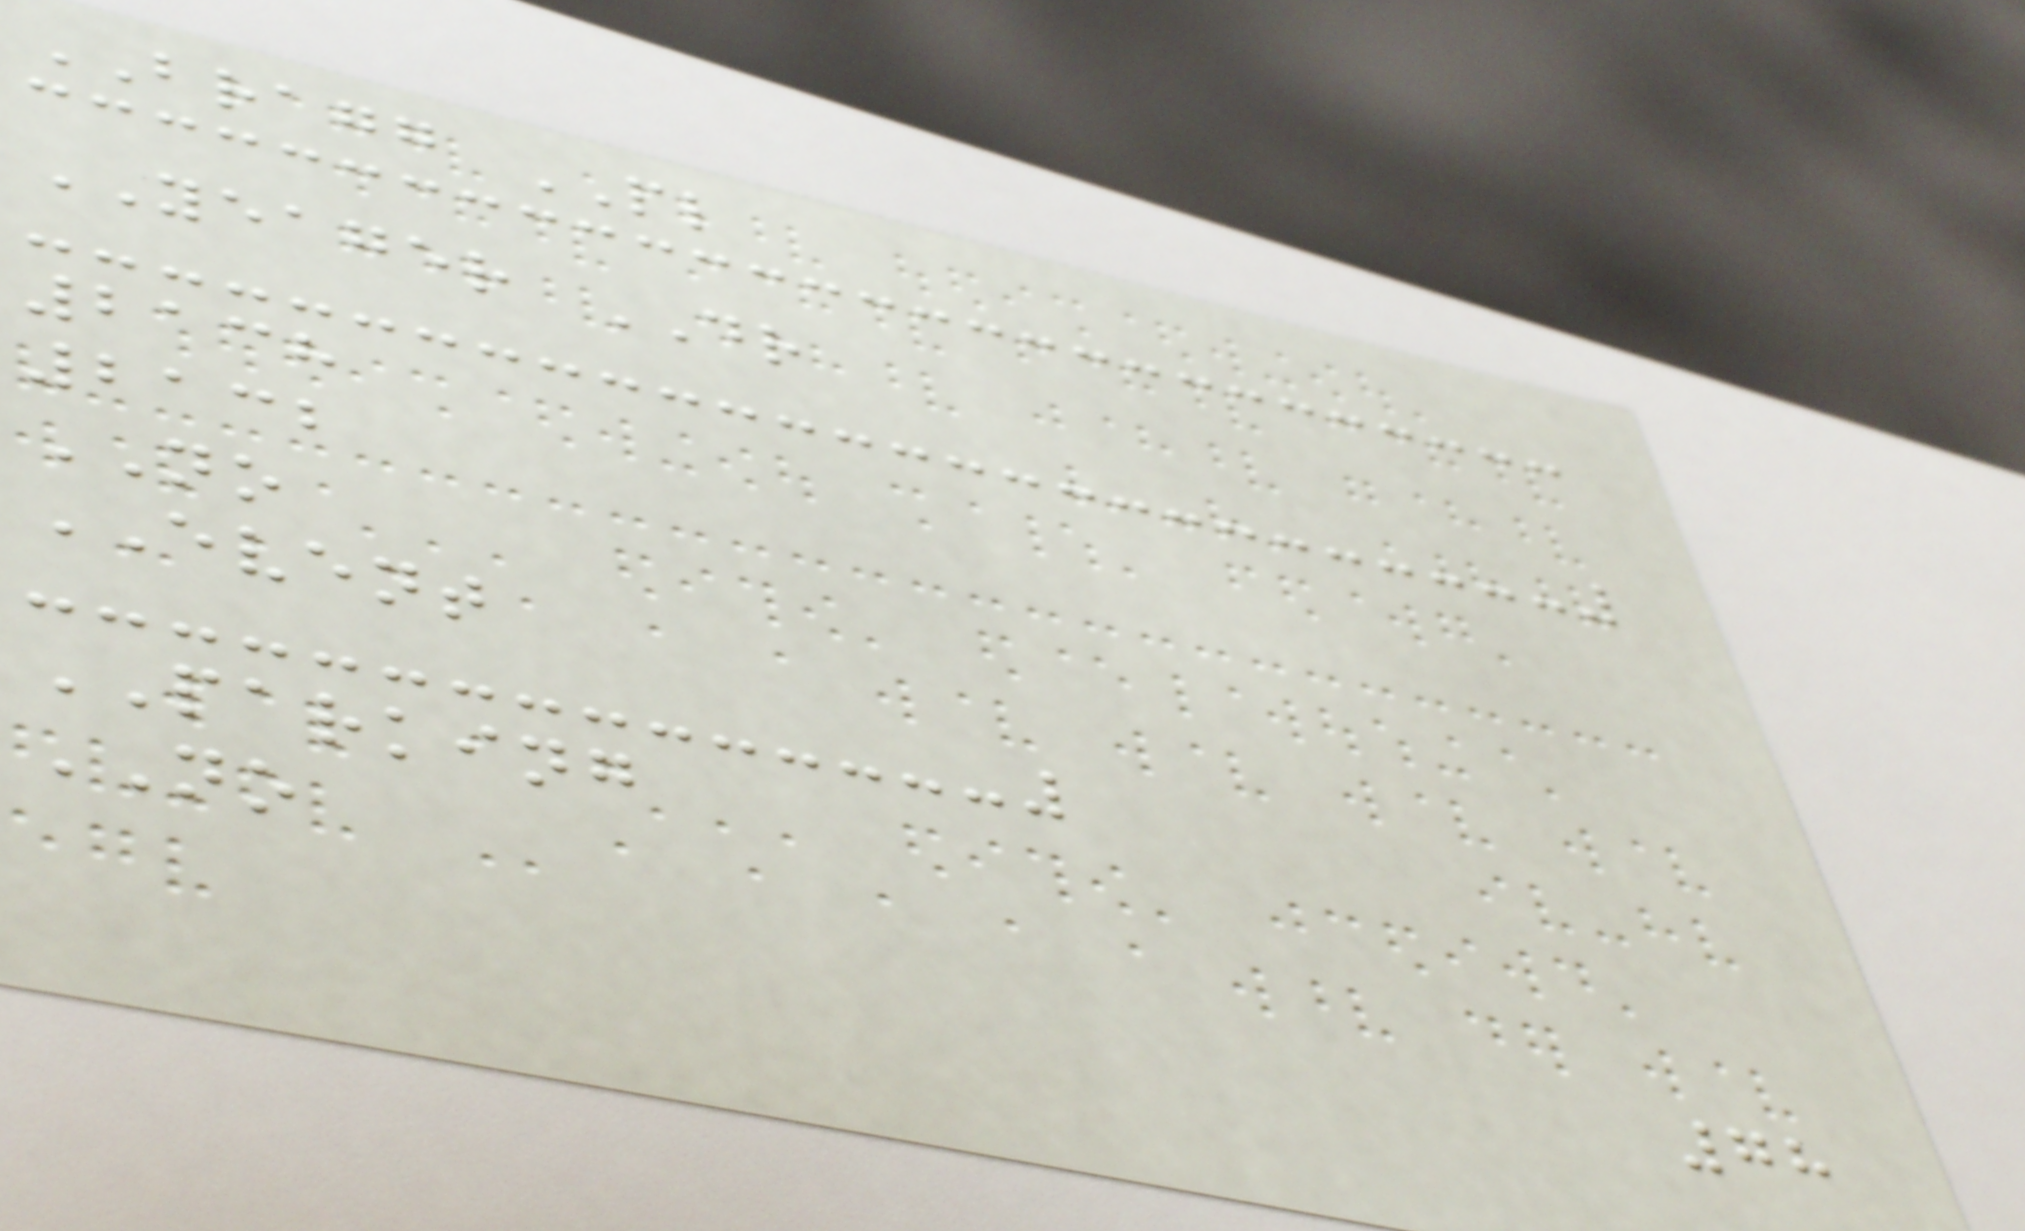BRAGG PL
YEAGER DR
2138
2132
NO
EVENT
PARKING
NO
78
